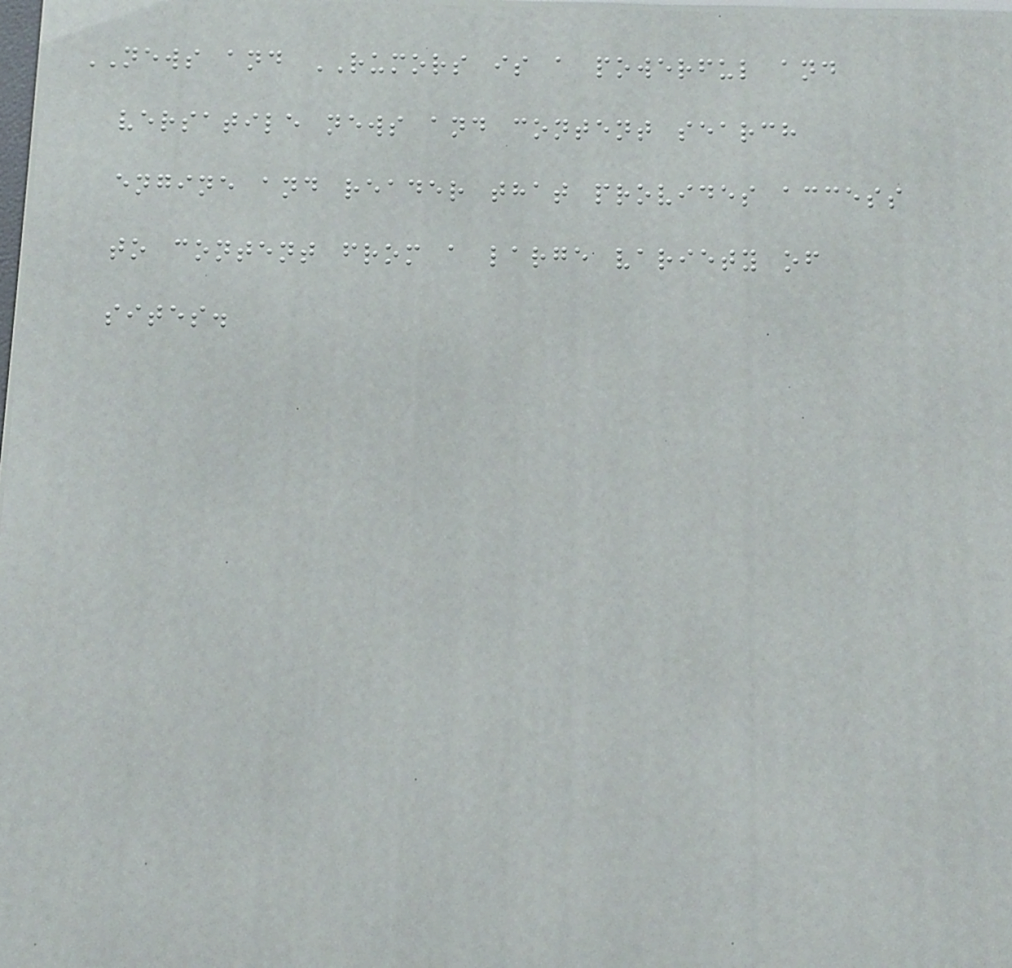NEWS and RUMORS is a powerful and
versatile news and content search
engine and reader that provides access
to content from a large variety of
sites.
